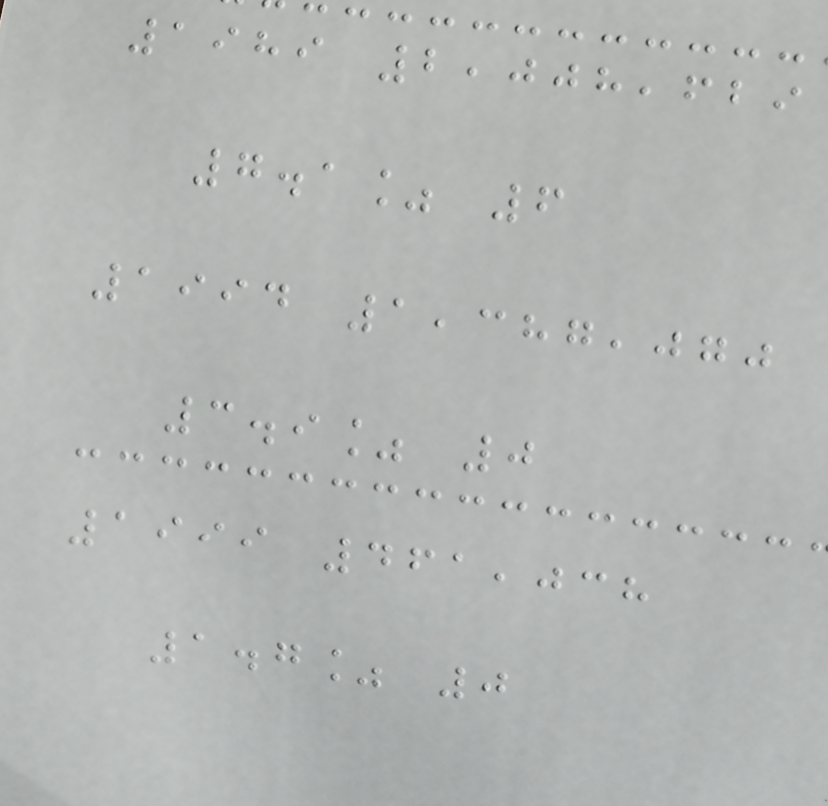1989 2,008,629
7.1% 6
1994 1,387,070
3.9% 0
1999 461,038
1.7% 0
